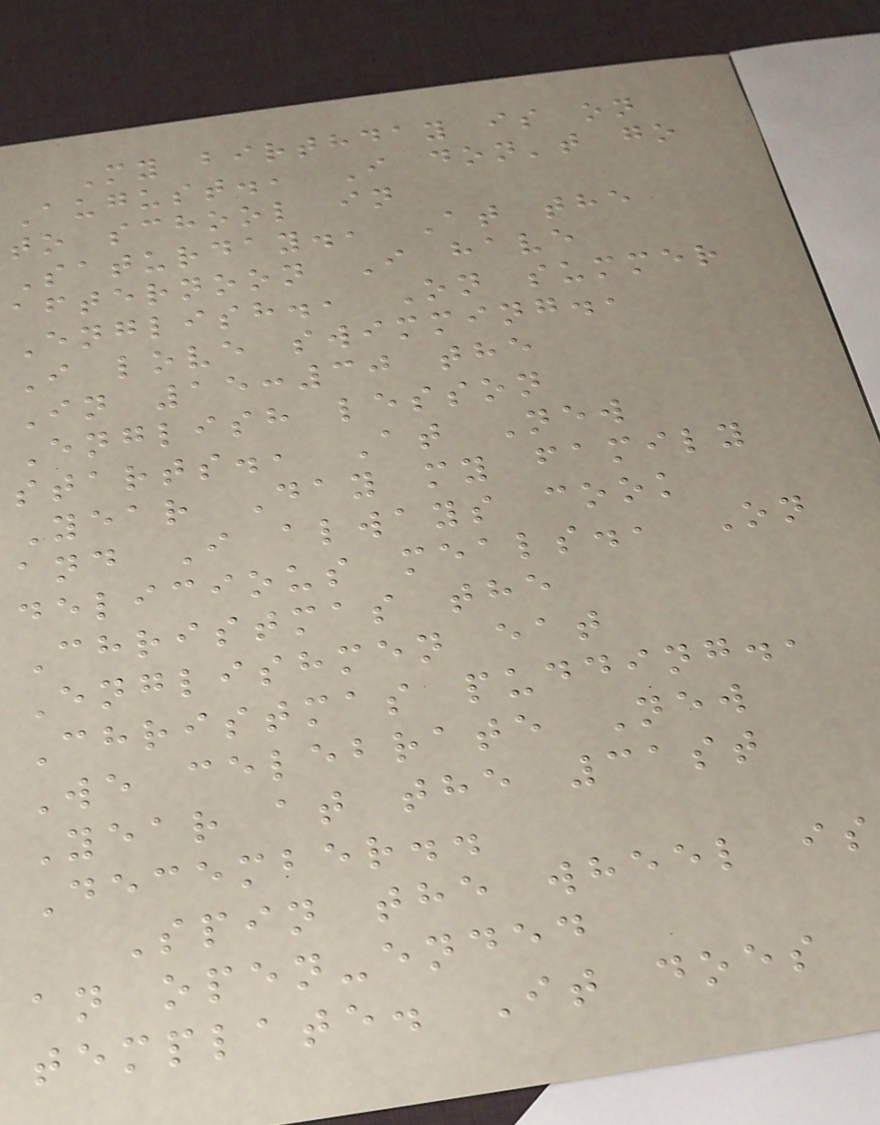My birthday is on
August., I don't go
to school in
Saturday., At the
afternoon I have
English., On summer
I love swimming.,
In 15:30 the
English lesson
starts., At New
Year Day my family
and I always cook
delicious meals., On
Christmas the
Englishmen eat
Christmas pudding.,
We celebrate New
Year at the 31st
December..
Spin the wheel is
an open-ended
template. It does
